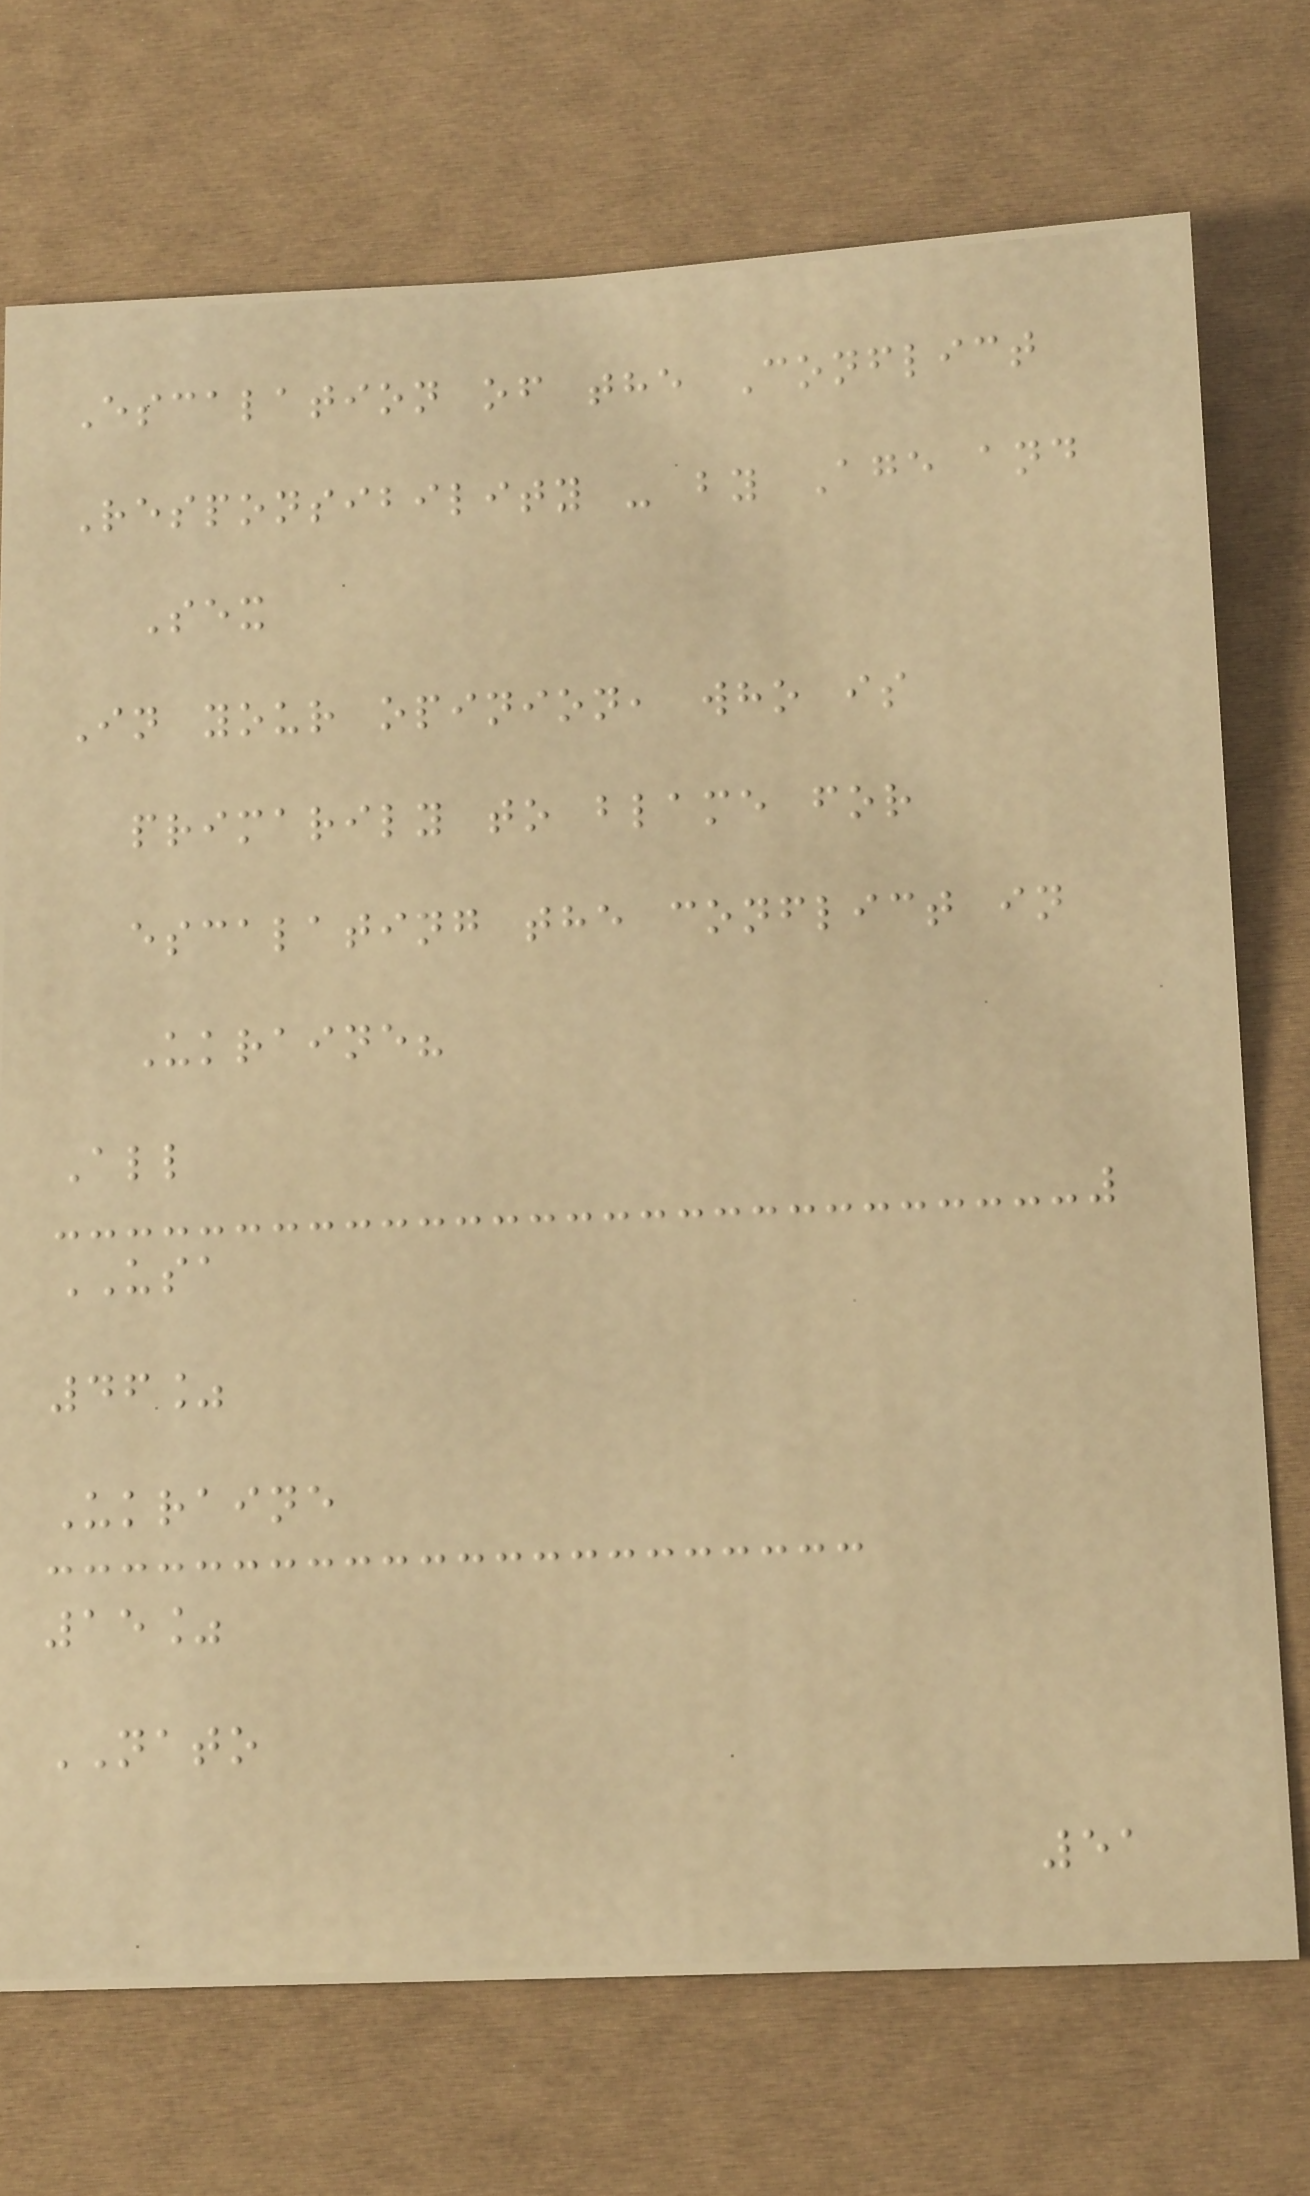Escalation of the Conflict
Responsibility - by Age and
Sex
In your opinion, who is
primarily to blame for
escalating the conflict in
Ukraine?
All
USA
46%
Ukraine
15%
NATO
51
